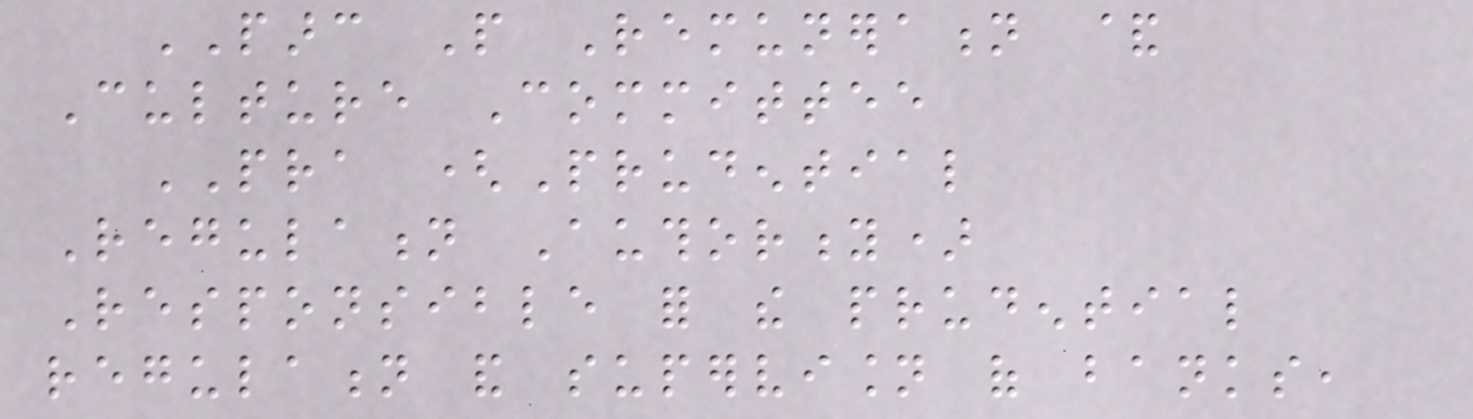PARC People Remuneration &
Culture Committee
PRA (Prudential
Regulation Authority)
Responsible for the prudential
regulation and supervision of banks,
